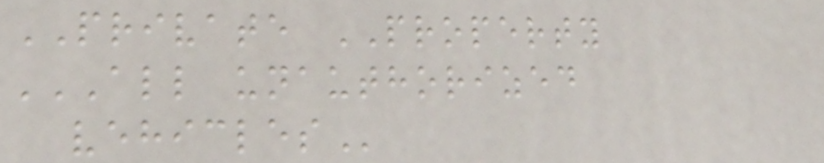PRIVATE PROPERTY
ALL UNAUTHORIZED
VEHICLES
